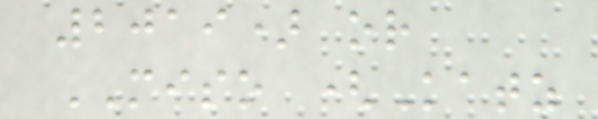2019) or
MISO (Katz
